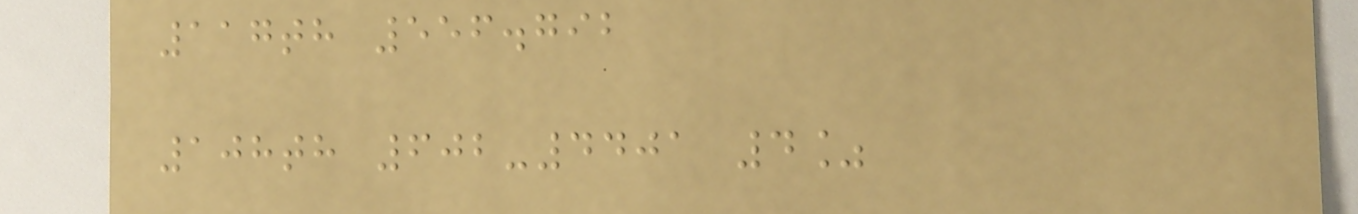117th 556.792
108th 602-4401 4%
